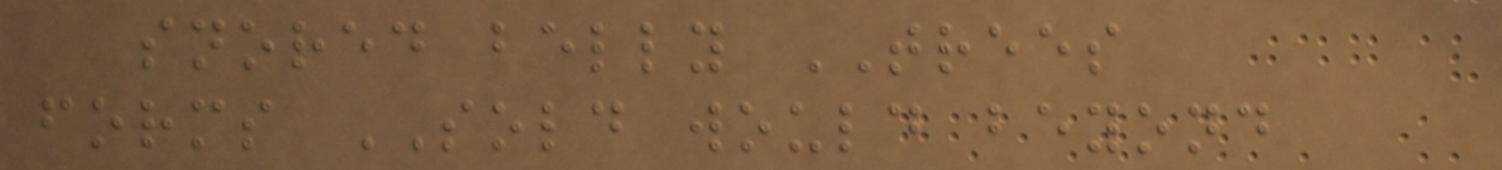snored belly TREES
forms SOLD would beyond
